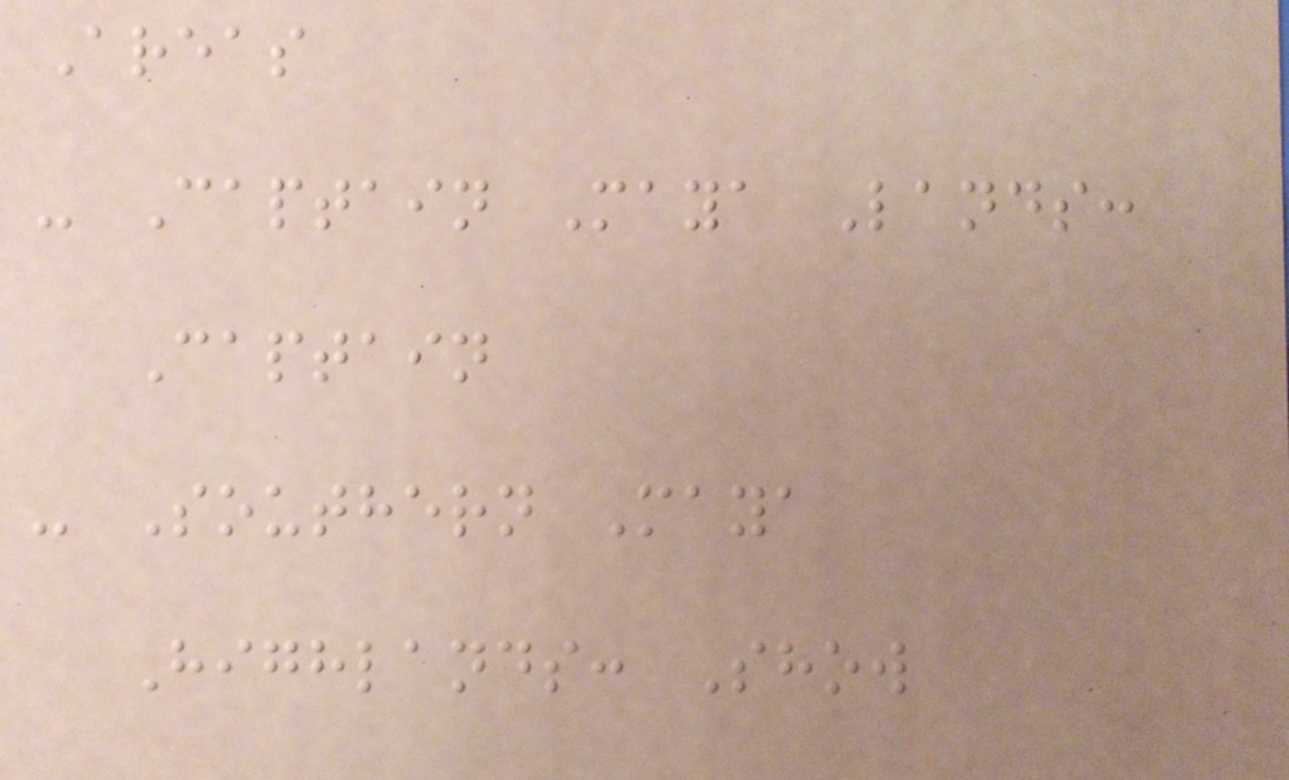Areas
- Captain Maya Lands:
Captain
- Southern Maya
Highlands: Show
